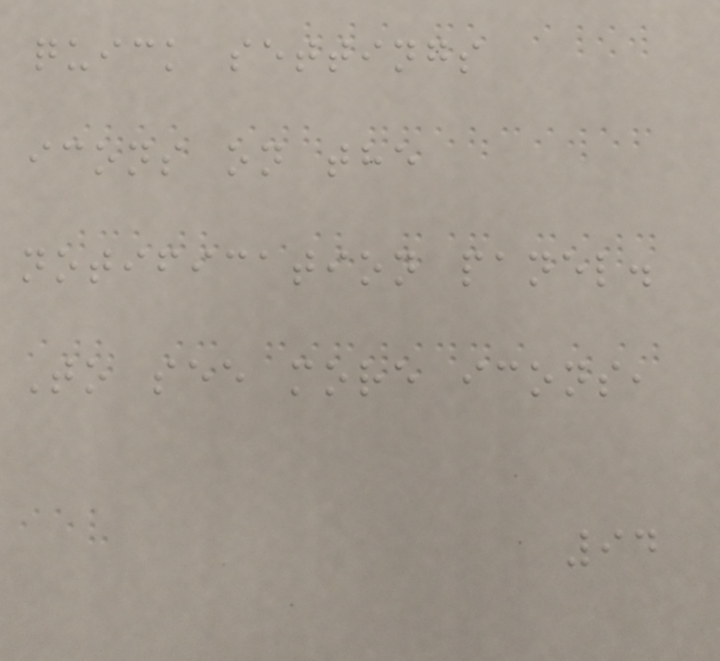quick settings
icons on the
notification panel.
To see more icons,
94
